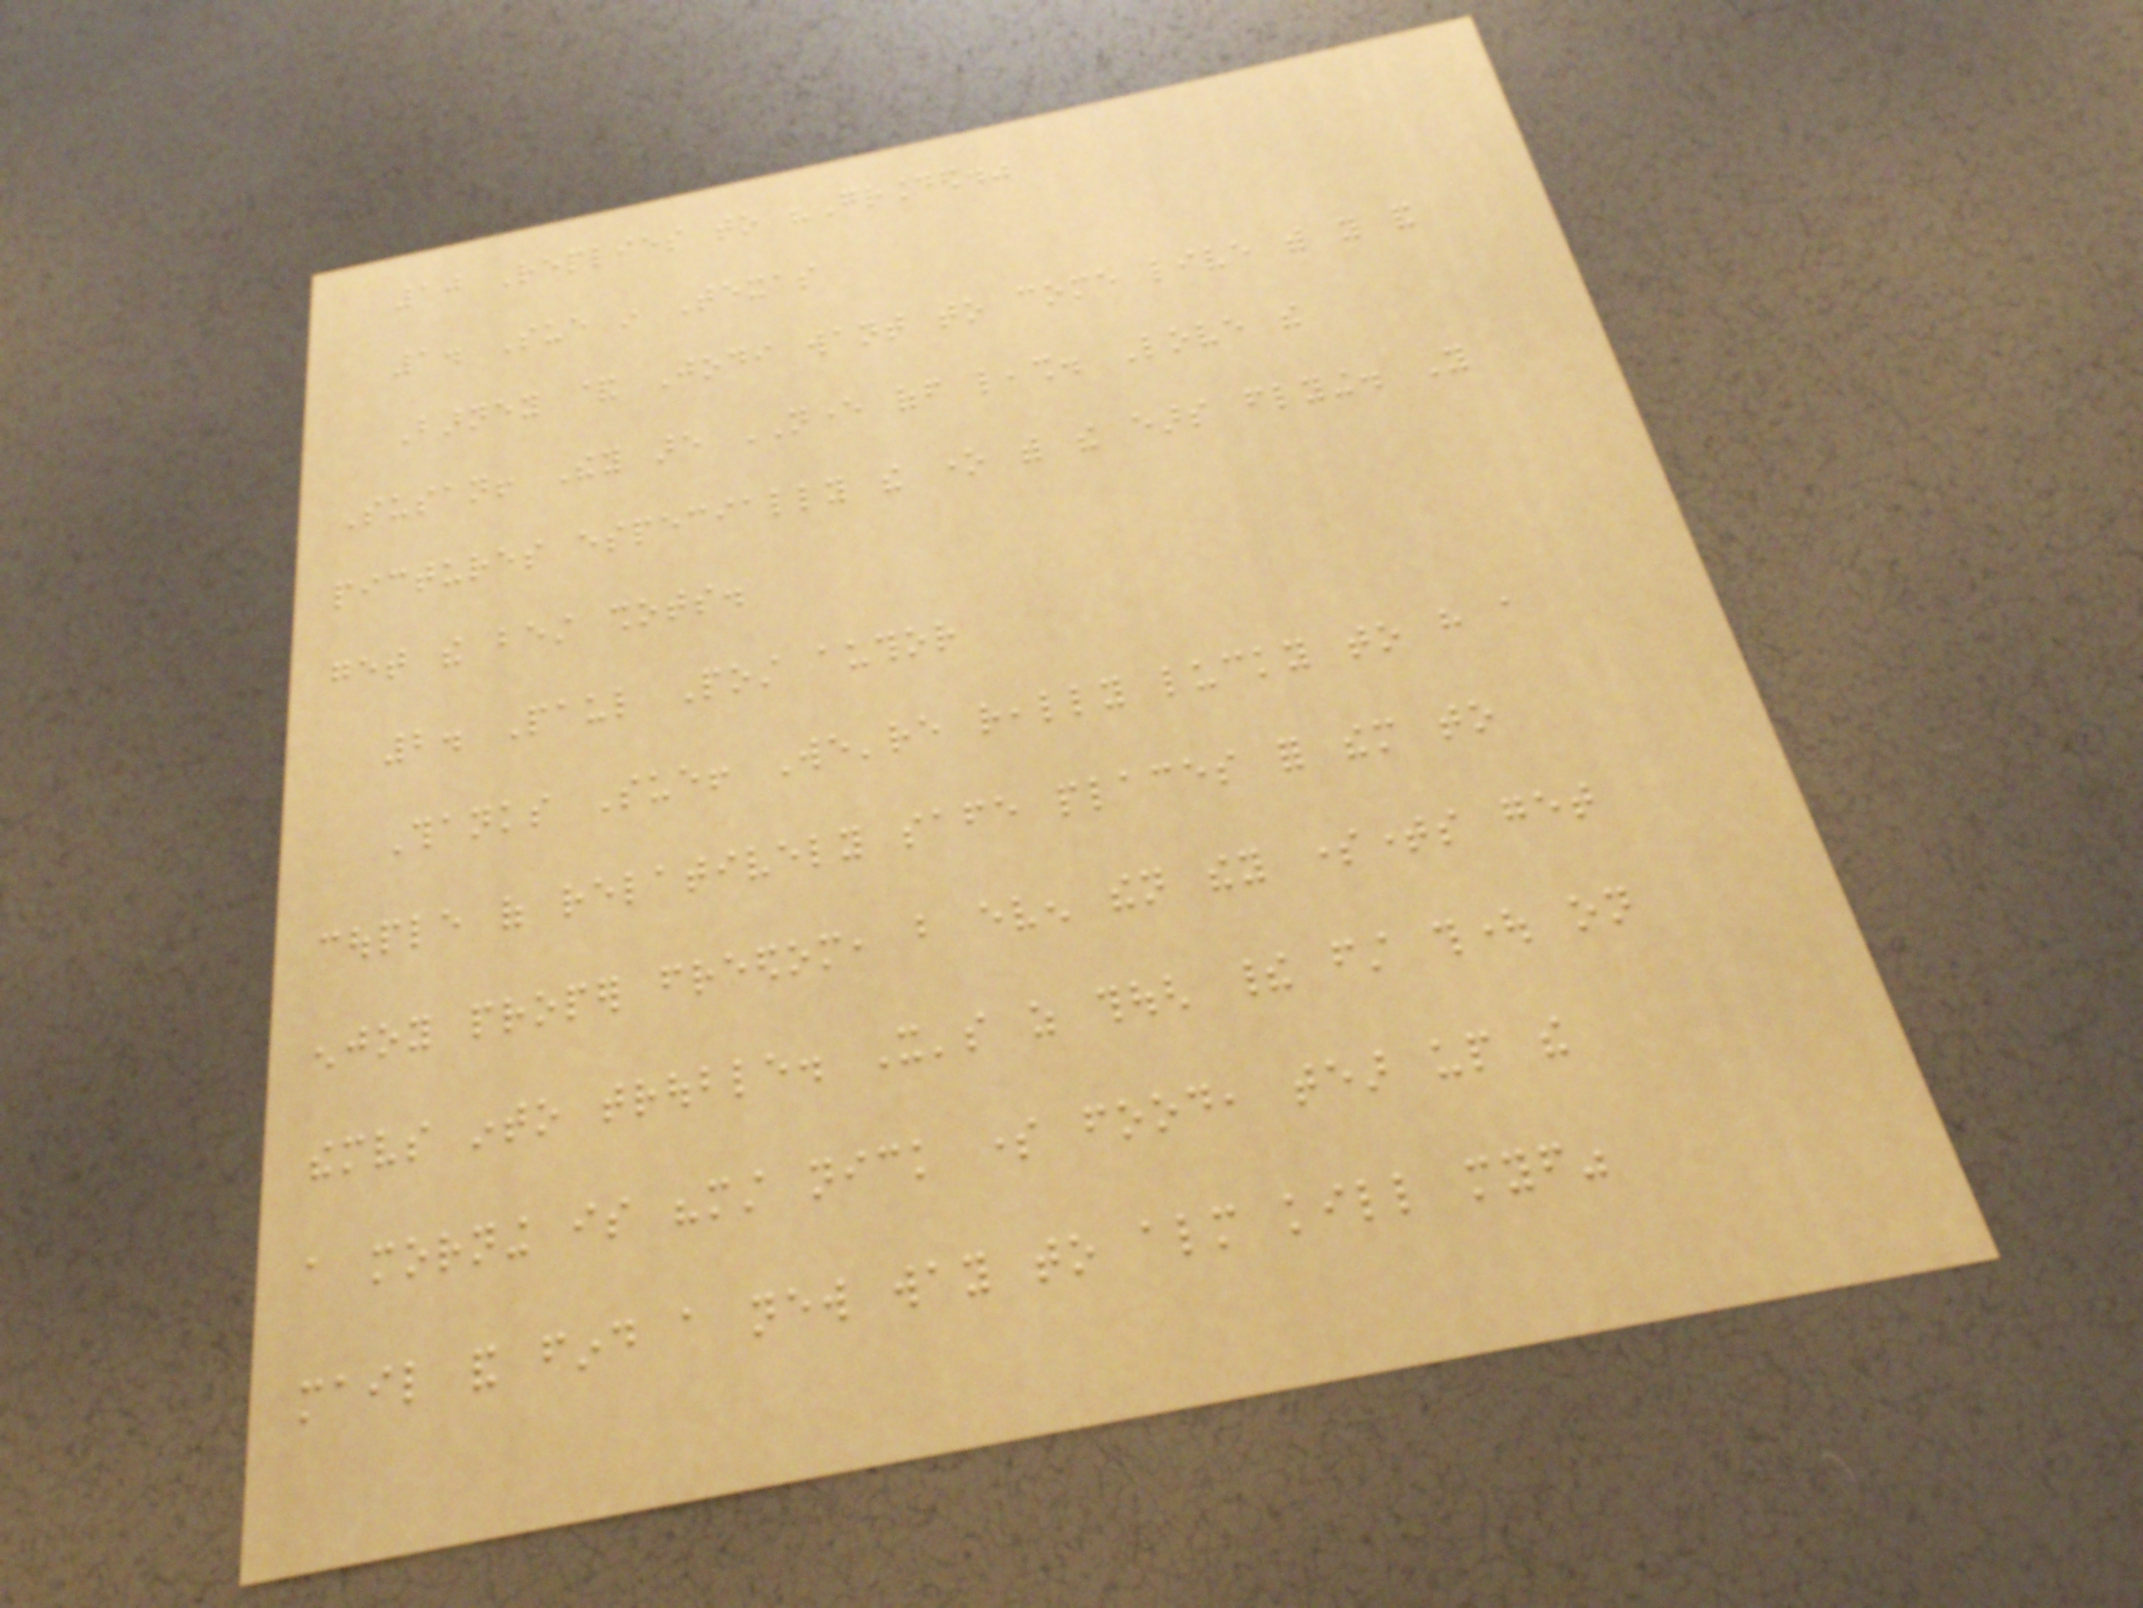10 Replies to "Grounded."
1. Sue in Texas
Barney & Jodi want to come live with you and
Susan! They are NEVER off leash. Love the
pictures especially the one with the ears flying. You
get the best shots.
2. Paul Post author
Thanks Sue! We're really lucky to have a
couple of relatively safe places for them to
enjoy proper freedom, but even then they sometimes get
themselves into trouble. It's as though their first thought on
a morning is "must nick some food, tear up the
mail and find a new way to almost kill myself"
